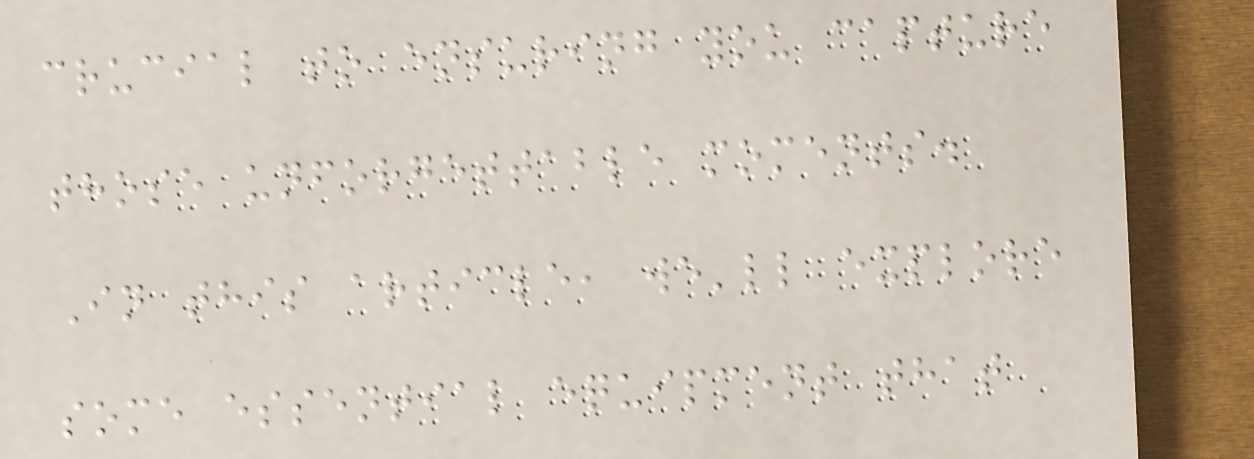crucial to ensuring you capture
those unforgettable moments.
In this article, we'll explore
some essential equipment that
